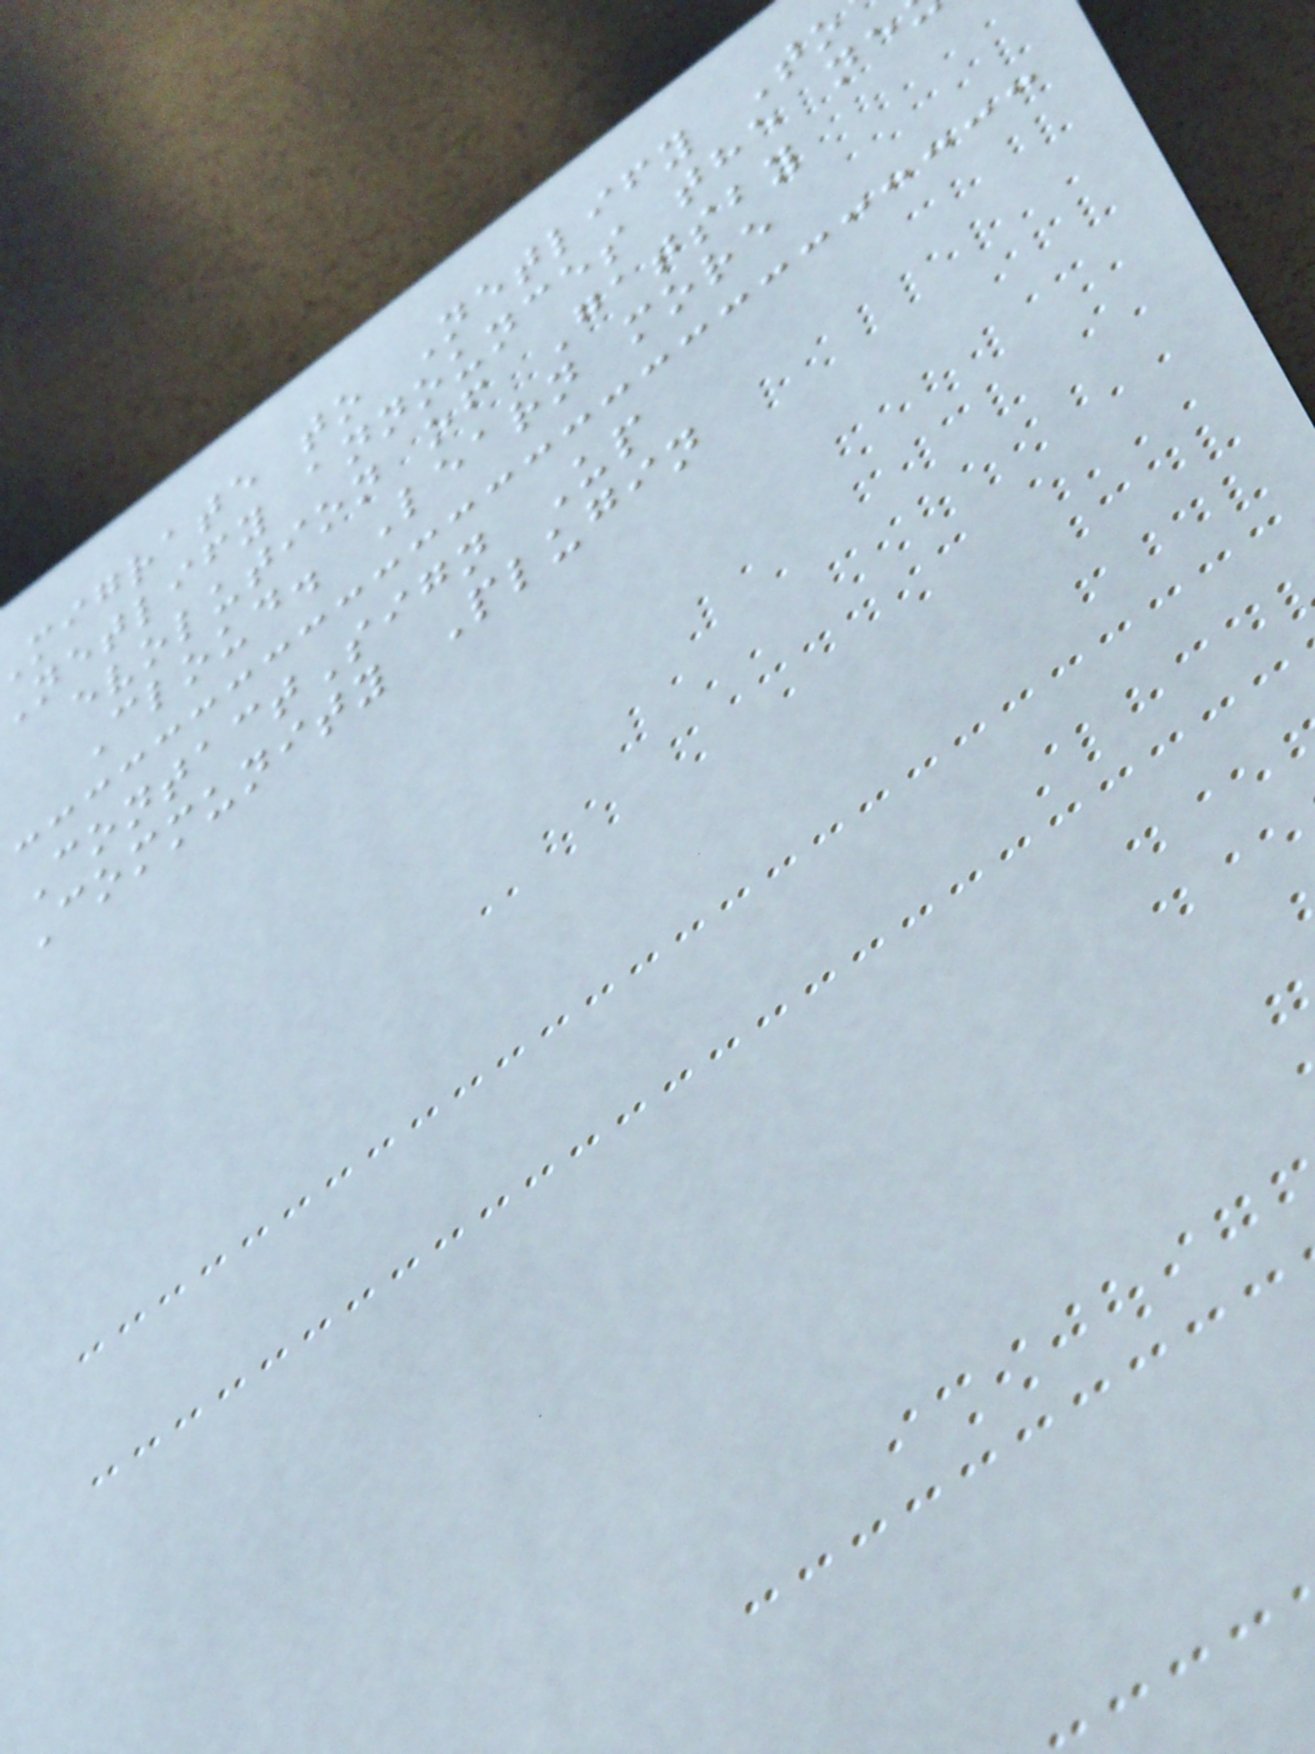migrate to Netlify To
netlify announces the ne
evolution of Gatsby
Cloud. Learn more
ContactSign Up
Community Plugin
